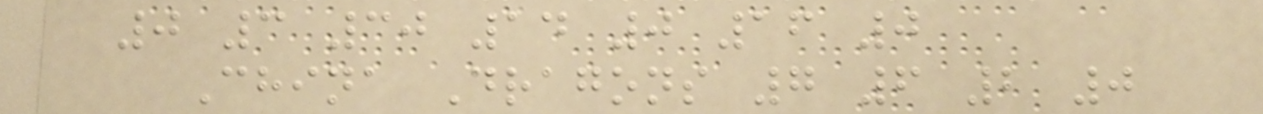0 3 30 14 0 16 0
China Dragons 7 6 2 0
